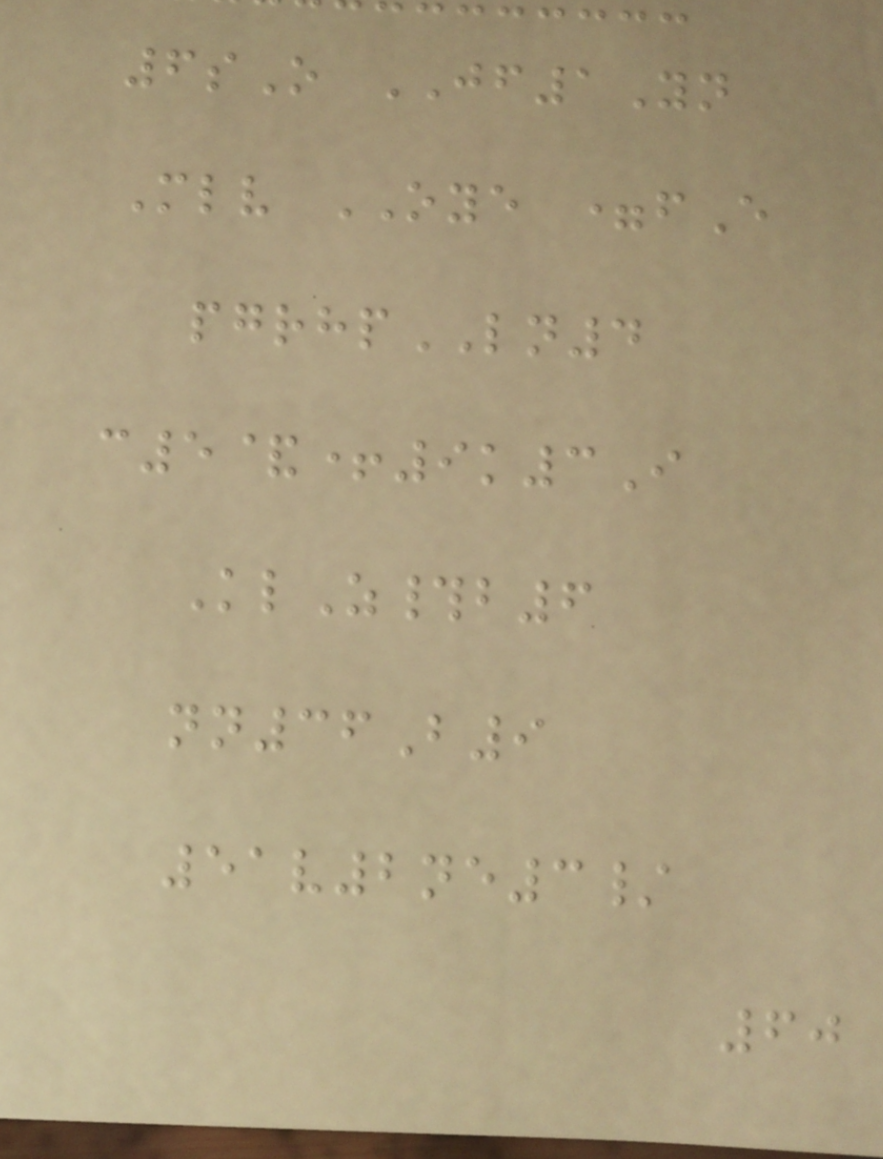6sO JF1Yn
Mlv OYE =fE
pgrhpLN4
c5&+9k3I
KlZ#b6
nn36B9
51v2ne3/
60
